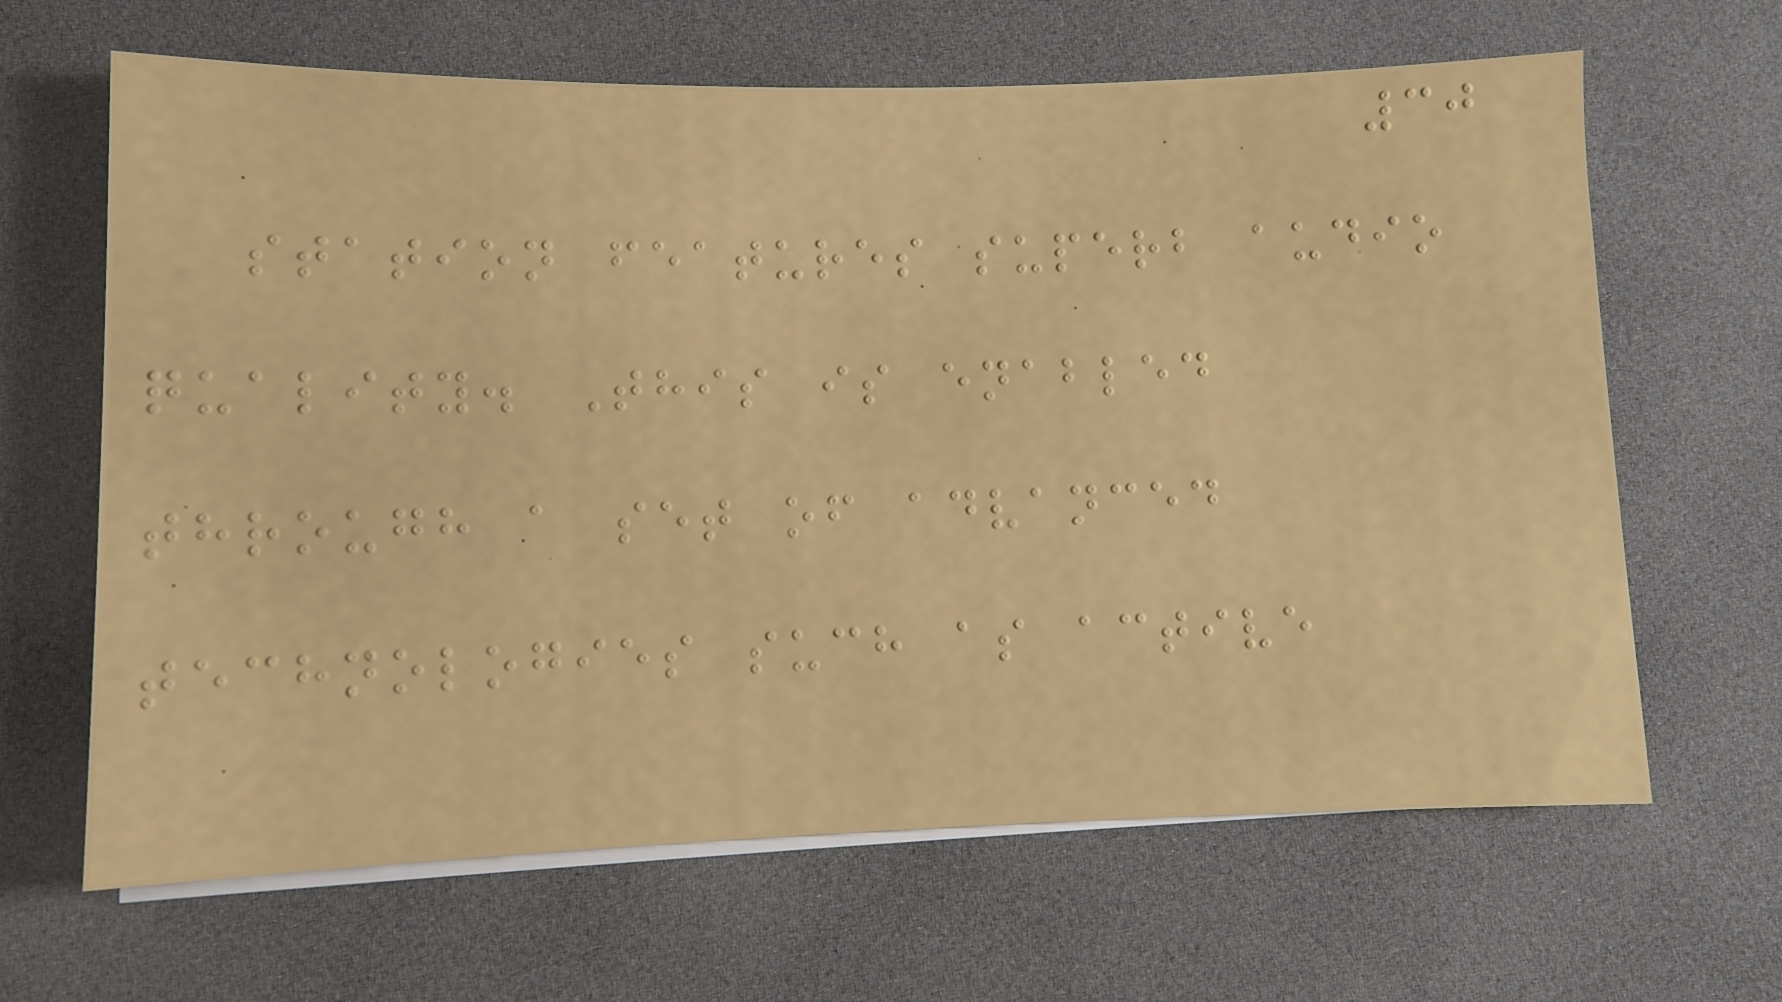30
station features superb audio
quality. This is enabled
through a set of advanced
technologies such as active
